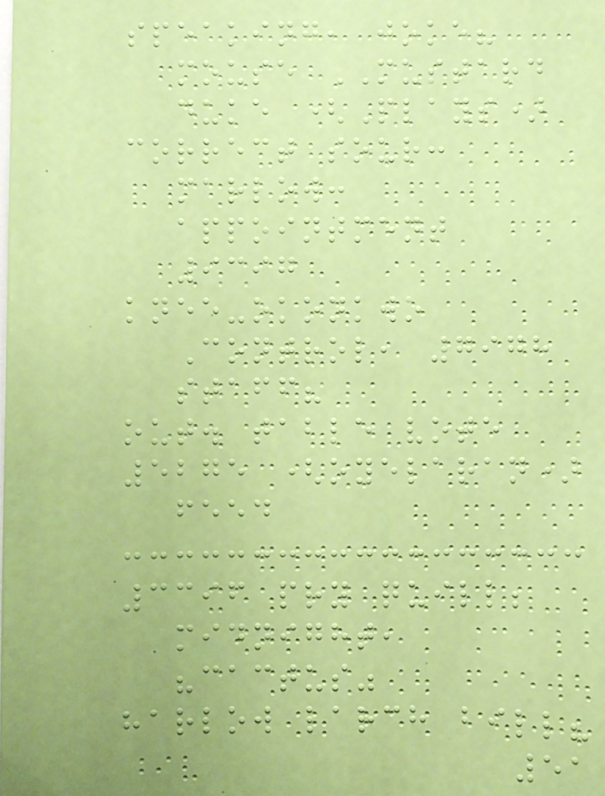speaking, joke?
mouse MUSTARD
duke (Plays)
correct sour:
marlow:
appointment
9397
knee-okonkwo
Control, 7978
staff?
out. table vote
5275 (oyelaran)
feed
3396 pry quill;
midnight,
"cactus"
harlow larch bill?
51
